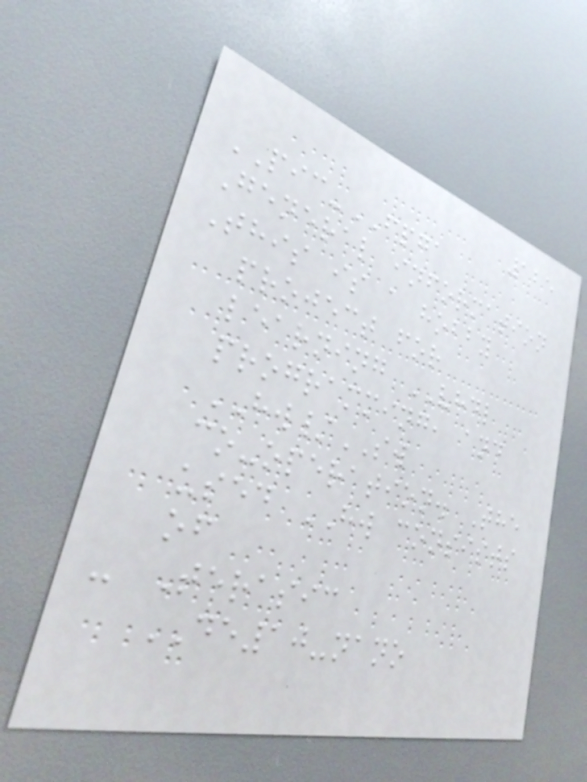125
PIC-FPGA
General information
This is a hobby
project for
learning VHDL
programming, and
HW/SW
co-operation. The
used HW consists
of
- Terasic
DE10-nano
